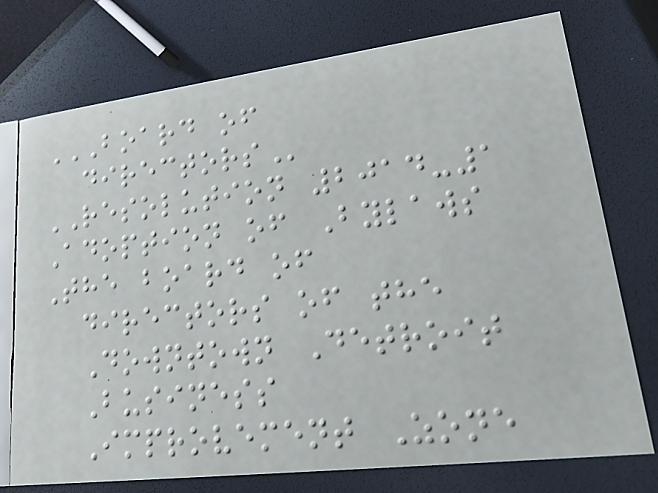BOARD OF
DIRECTORS
RESOLUTION 2014-1
Adoption of Bylaws
The board of
directors of the
Downtown Detroit
Business
Improvement Zone
